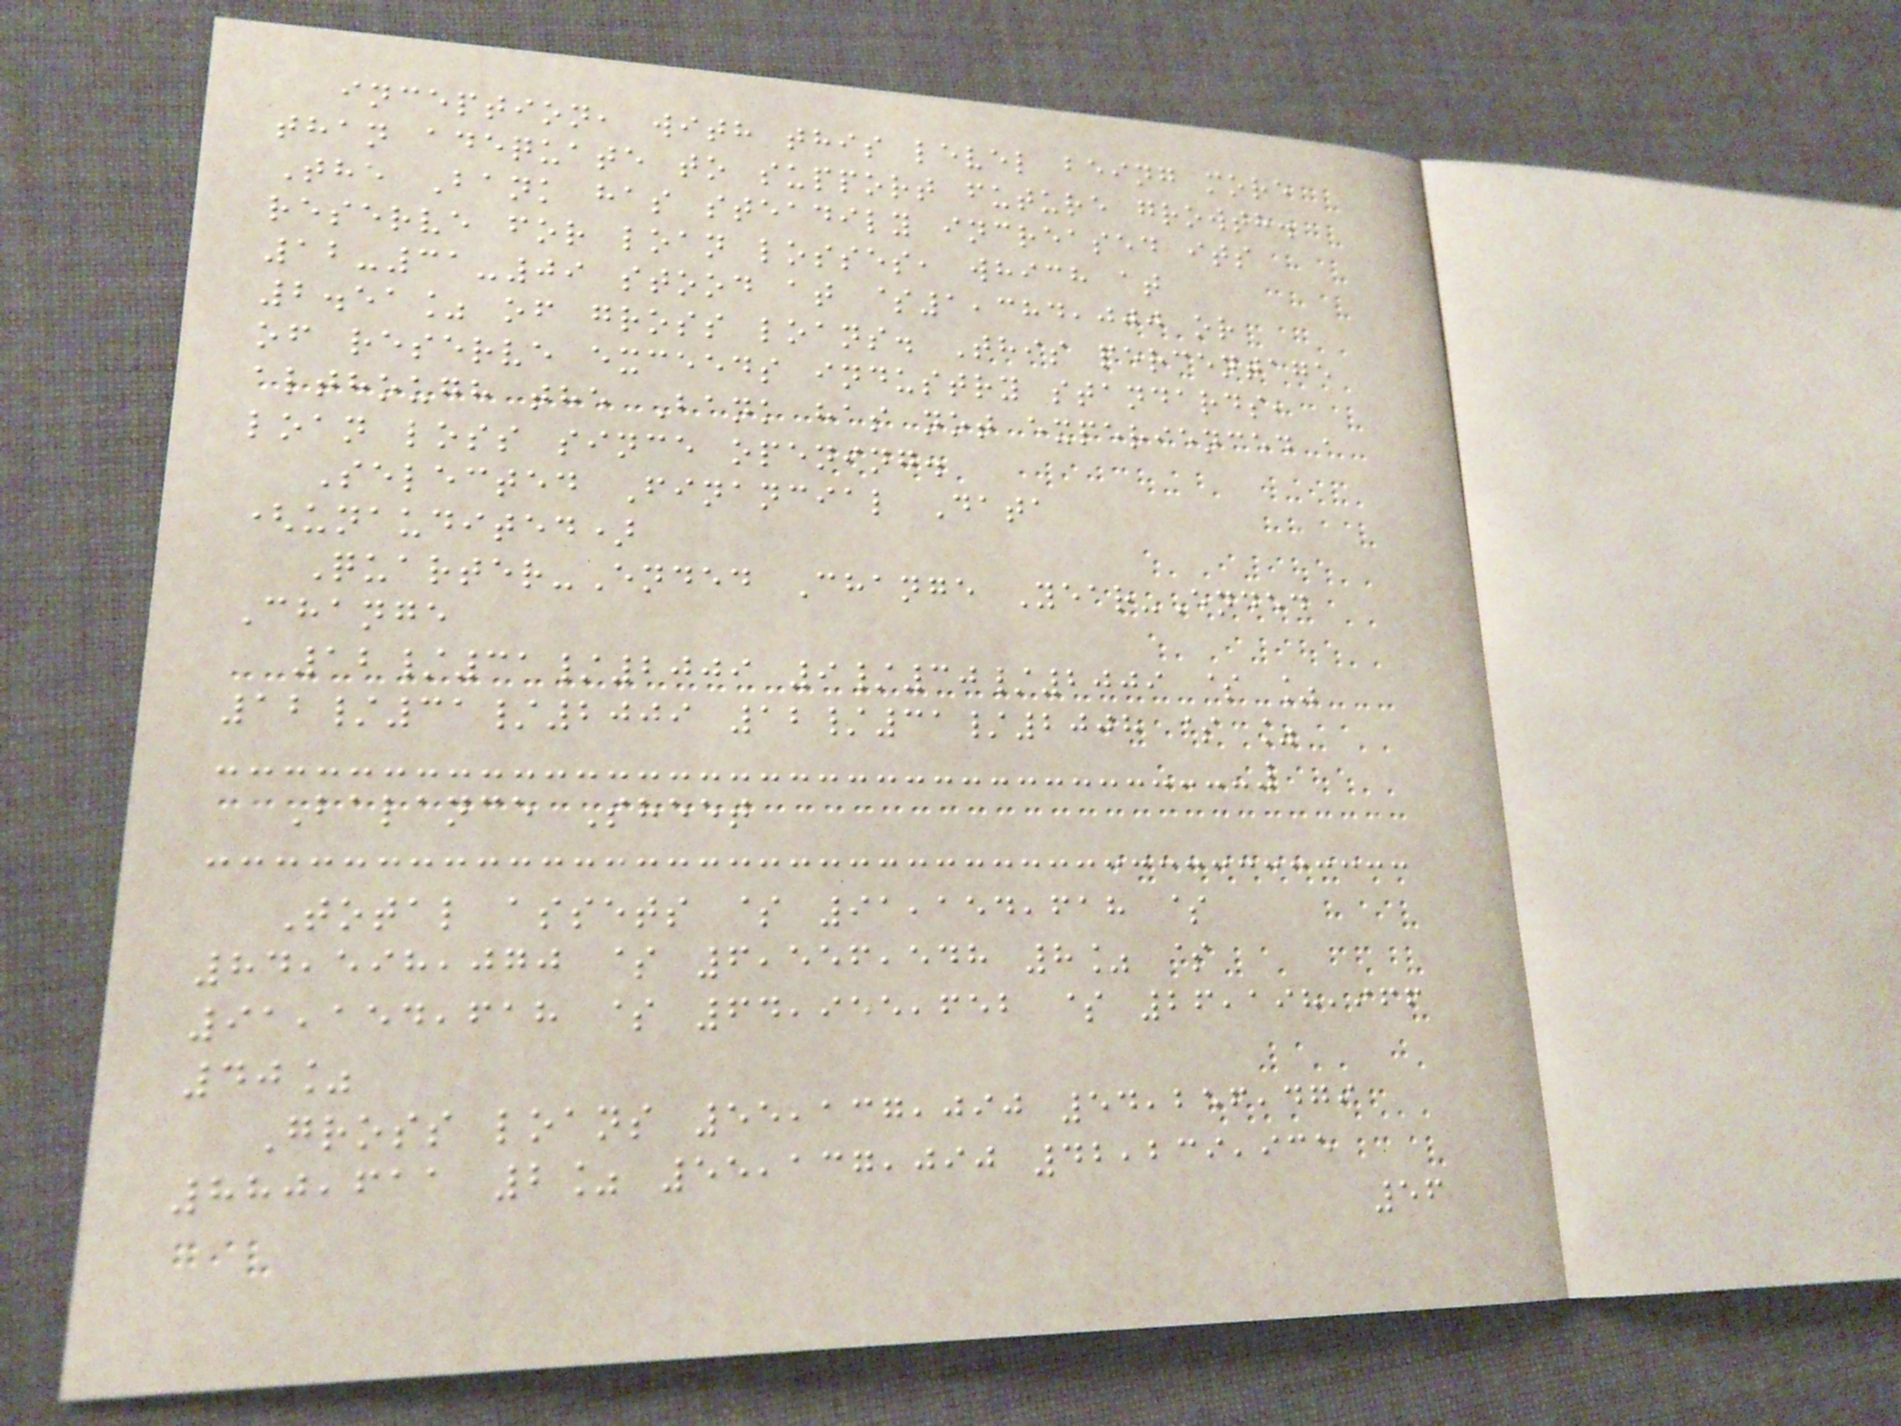inception, with this level being more
than adequate to support future growth.
The Bank has steadily increased its
reserve for loan losses, which at
12-31-09 stood at $1,384,000 or
2.51% of gross loans. This percentage
of reserve exceeds industry standards,
although the Bank has not experienced a
loan loss since opening.
Selected Financial Data
(unaudited)
Quarter-Ended Change Year-Ended
Change
12/31/2009 9/30/2009 $ %
12/31/2009 12/31/2008 $ %
Balance Sheet
Total assets $ 91,154,618 $
84,598,070 $ 6,556,548 8% $
91,154,618 $ 64,955,652 $ 26,198,966
40%
Gross loans 55,137,090 54,256,479
880,611 2% 55,137,090 42,239,935
56
